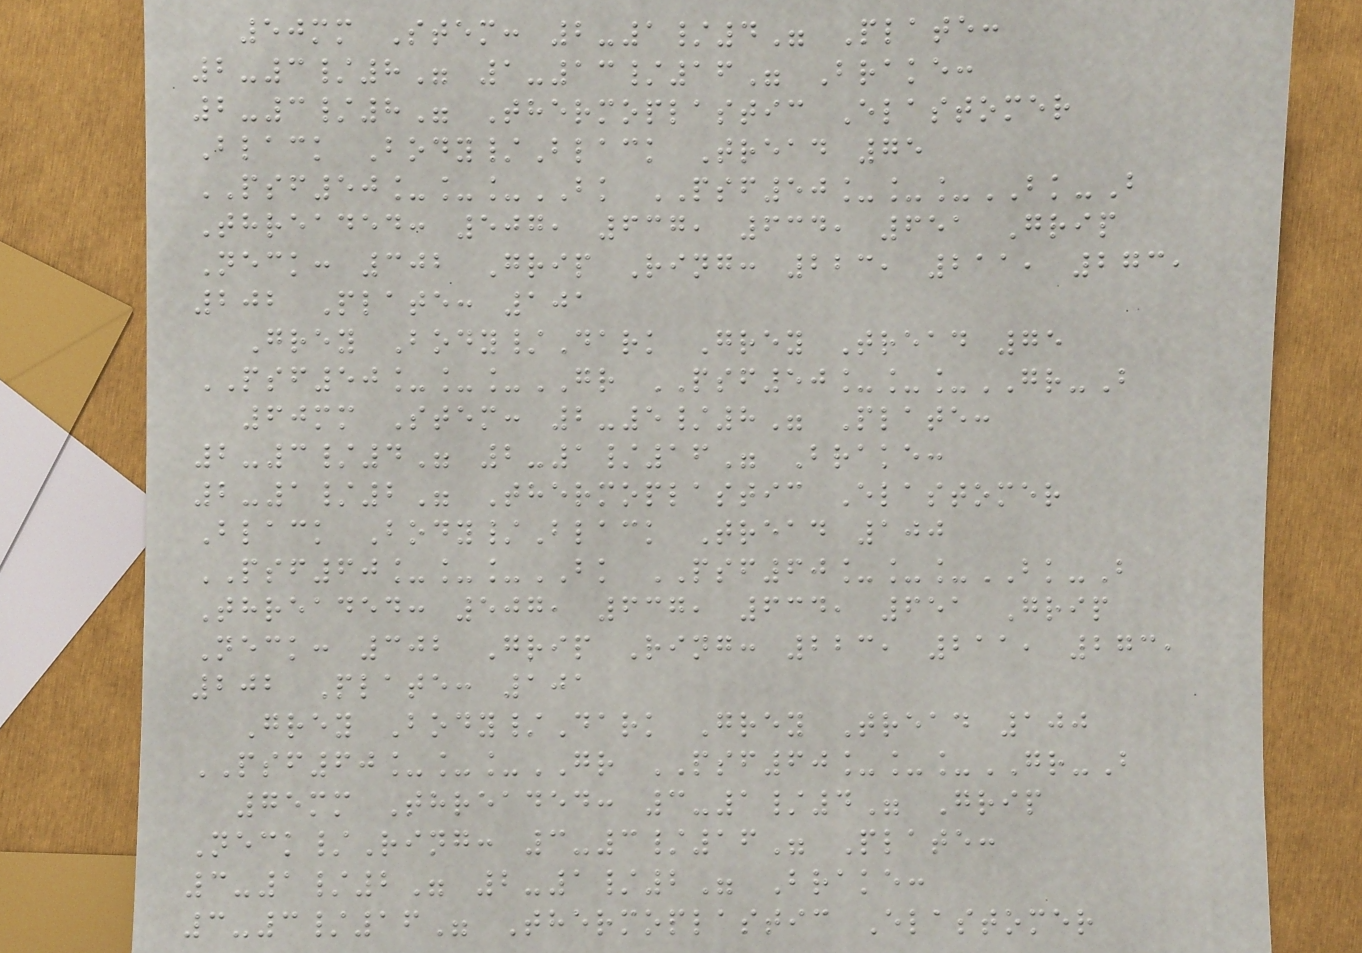50mm Stem: 2-1/4" Plate:
2-3/8" 1-13/16" Brake:
2-3/8" Thermoplastic Elastomer
Black Body/Black Tread 75
PSF50___BK PSF50___BK-B
Threaded: 507, 637, 634, 651 Grip
Neck: 302 Grip Ring: 223, 211, 273,
202 Plate: 101
Grey Body/Dark Grey Tread 75
PSF50___GR PSF50___GR-B
60mm Stem: 2-5/8" Plate:
2-3/4" 2-1/16" Brake:
2-1/2" Thermoplastic Elastomer
Black Body/Black Tread 100
PSF60___BK PSF60___BK-B
Threaded: 507, 637, 634, 651 Grip
Neck: 302 Grip Ring: 223, 211, 273,
202 Plate: 101
Grey Body/Dark Grey Tread 100
PSF60___GR PSF60___GR-B
75mm Threaded: 3-1/4" Grip
Neck/Ring: 3-3/16" Plate:
3-1/2" 2-1/2" Brake:
3-3/16" Thermoplastic Elastomer
